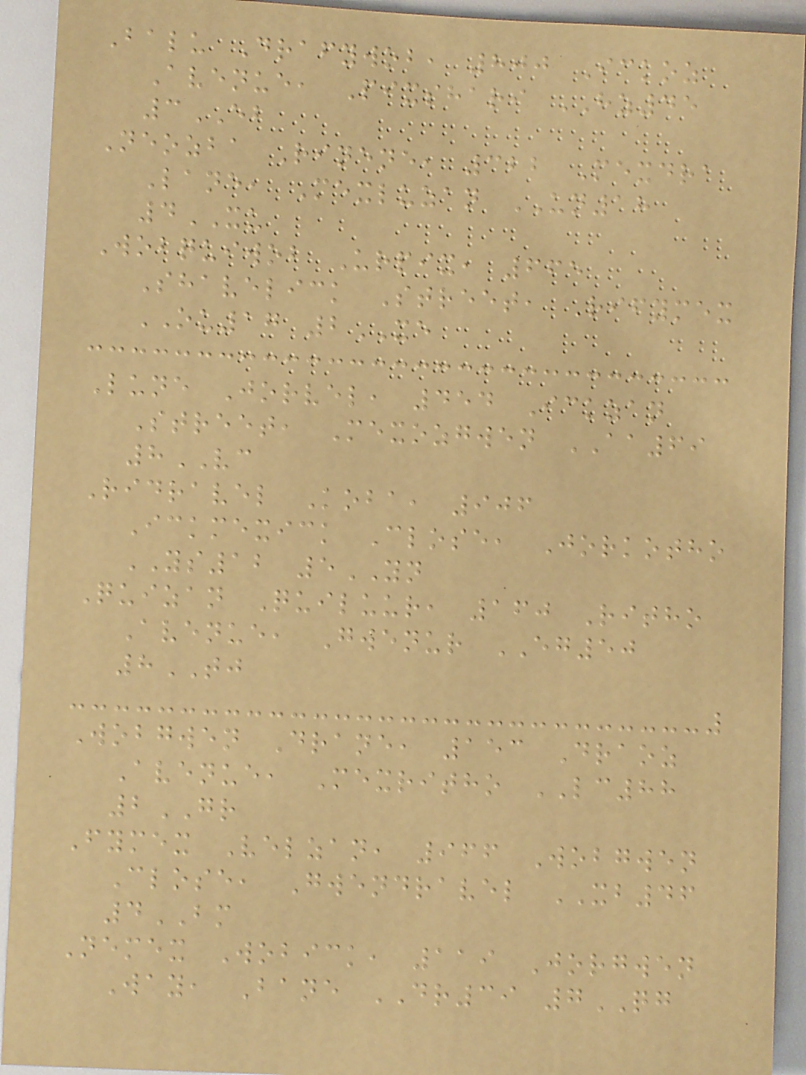Balu Drafywob, 800 Ickoz
Avenue, Pixshari HZ45
3EB
Neozba Rinene, 322 Mexdra
Lane, Mexluzan UN18
4XU
Wobquiwob Urpix, 665
Shavelick Street, Rifymex
OU17 2XE
Lune Jorvel, 454 Ickzan
Street, Mexozgwen AA69
8VC
Ridravel Koba, 906
Ickmexick Close, Jorkotho
YS12 5YN
Quizan Quiluur, 160 Ritho
Avenue, Gwenur EG50
8TJ
Wobgwen Drane, 153 Draoz
Avenue, Mexritho LC88
2GR
Fymex Velzan, 966 Wobgwen
Close, Gwendravel XB46
4BM
Nemex Wobick, 119 Jorgwen
Way, Bane DR39 7QG
